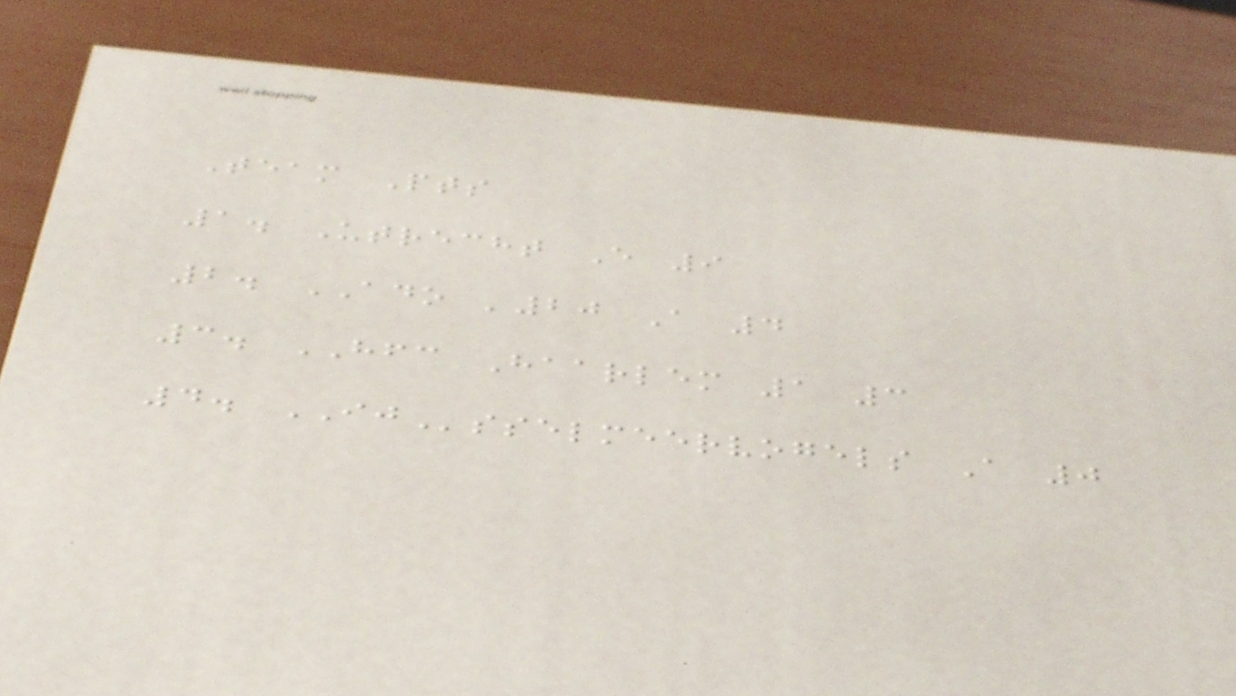Team Pts
1. Utrecht E 9
2. ADO '20 A 4
3. HFC Haarlem 1 3
4. IJsselmeervogels A 0
